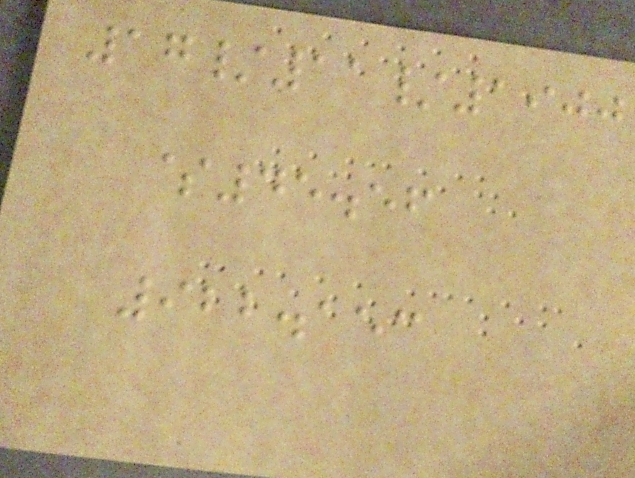17/11/1900
$45.56
922.153
